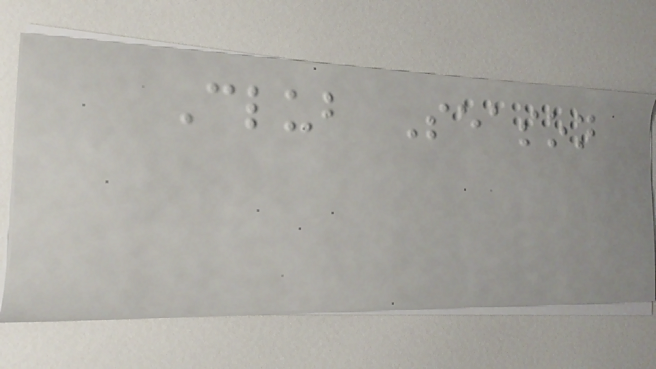Club Season
